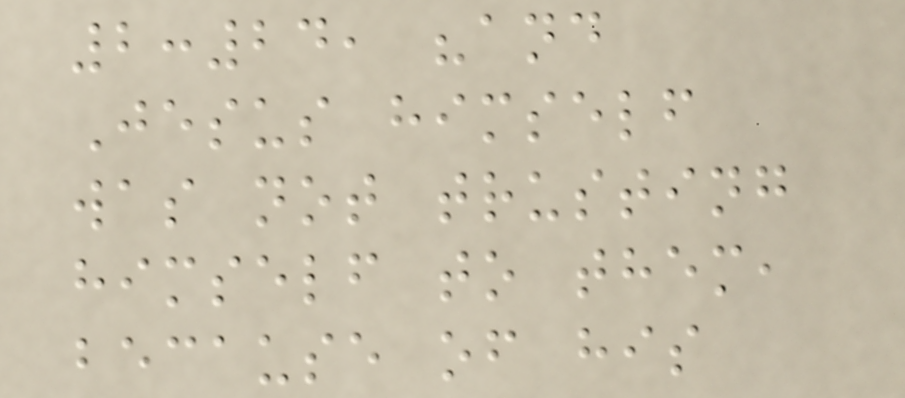2:24, "and
Jesus himself
was not trusting
himself to them,
because of his
